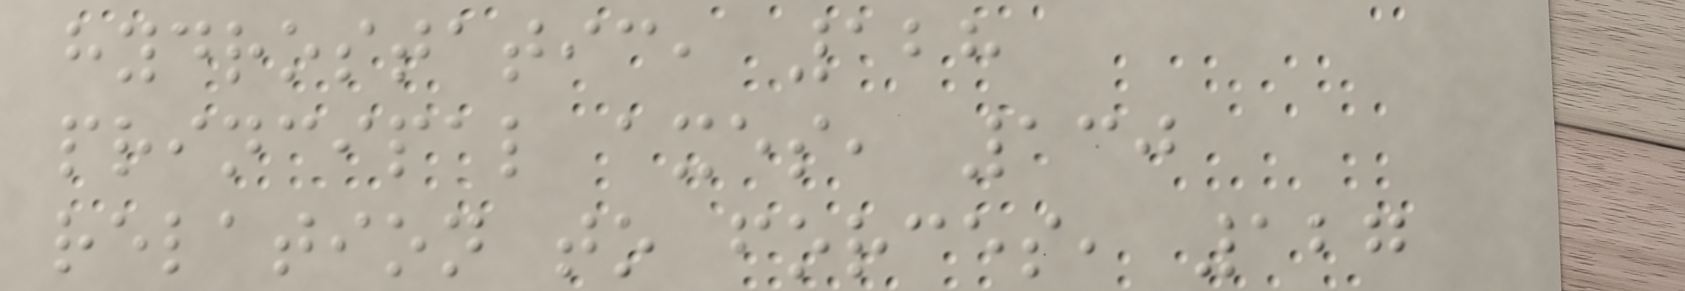hydrostatic, 128
principal axes, 130
relation to forces, 127
